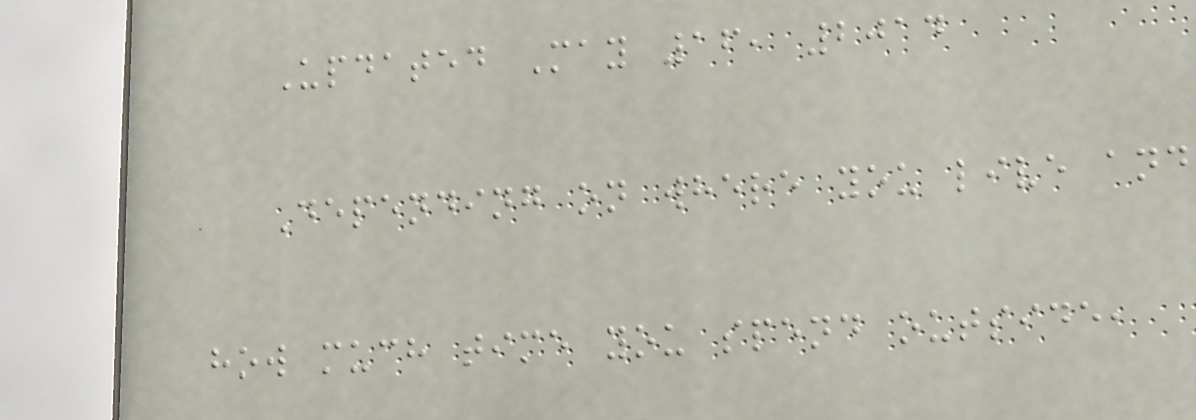Updated May 16, 2014
Depending on where you live and
how much time you spend outside,
